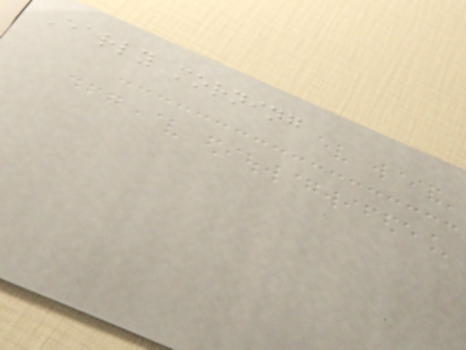Early morning
